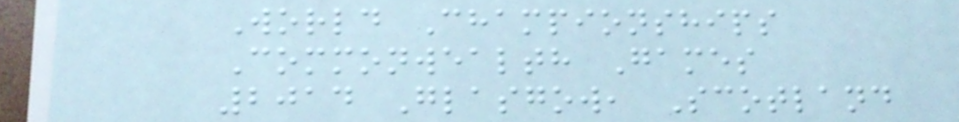World Championships
Commonwealth Games
2014 Glasgow, Scotland
